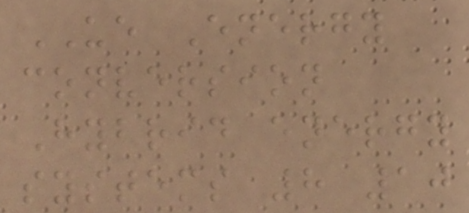UE Energy
conversion
Hybrid energy
systems 8 10
